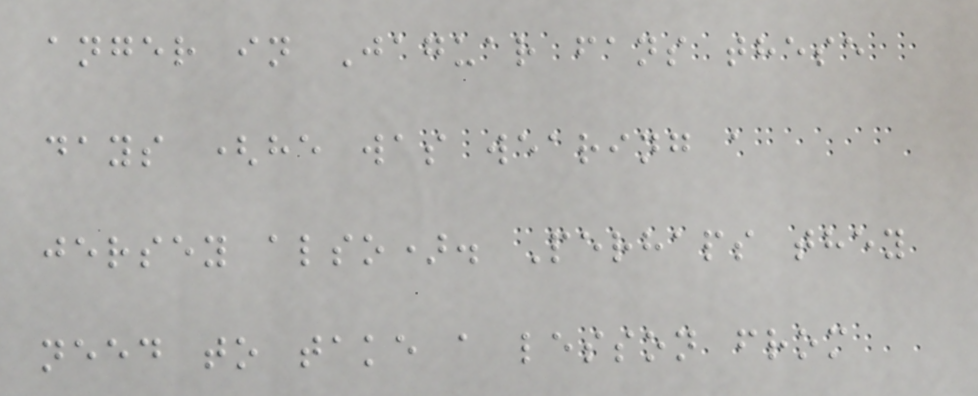anger in Jaguar fans these
days (he was wearing a
jersey also). Perhaps they
need to take a lesson from
